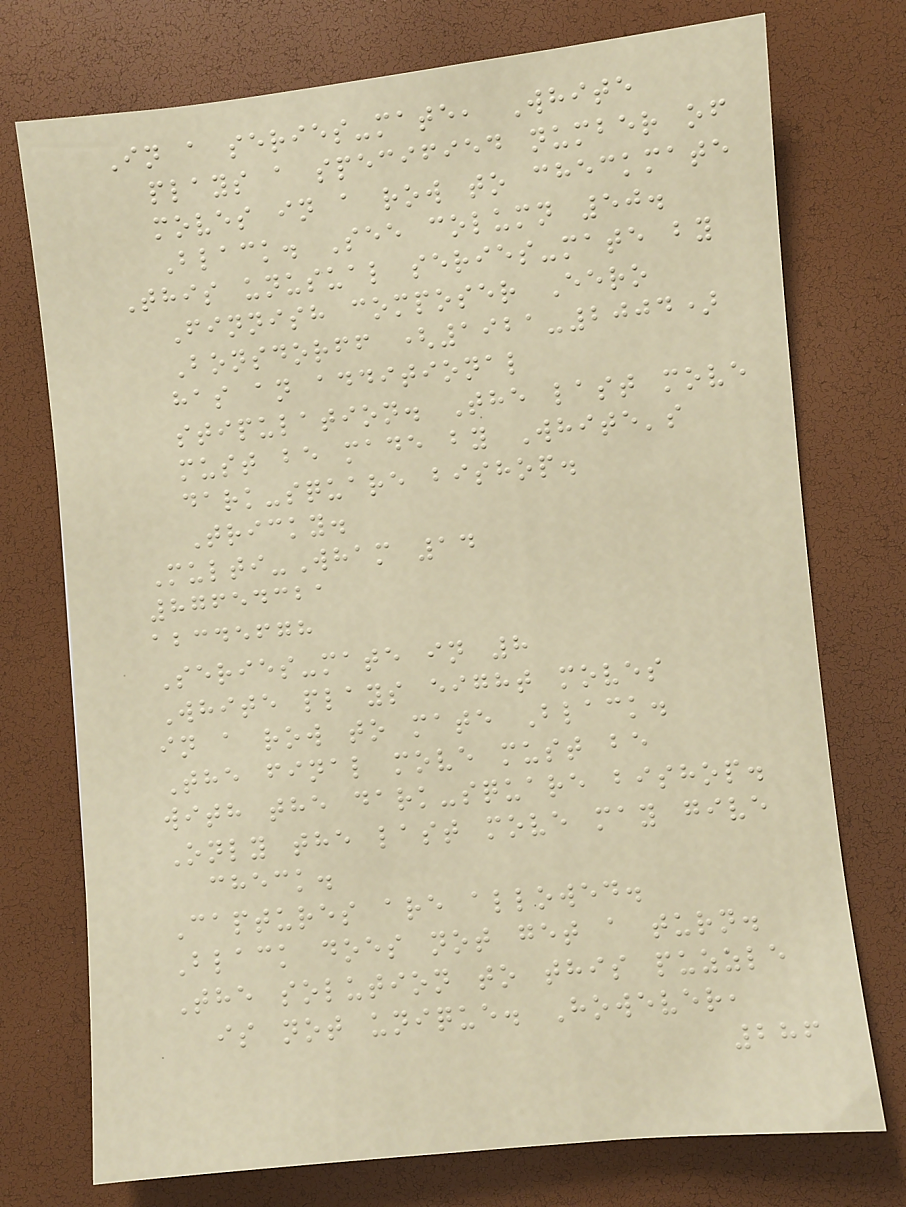In a series-mate, White
plays a specified number of
moves in a row to checkmate
Black. See column 50.
This unusual series-mate by
Finnish composer Eero
Bonsdorff (1921-2004)
has an additional
stipulation. The last move
must be made by White's
dark-square bishop.
Tricky.
Multi-Wham 14
87654321
abcdefgh
Series-mate in 8
White plays eight moves
in a row to mate Black.
The final move must be
with the dark-square bishop.
Only the last move may give
check.
Captures are allowed.
Black does not get a turn.
The solution to this puzzle
is not unique. However,
286
